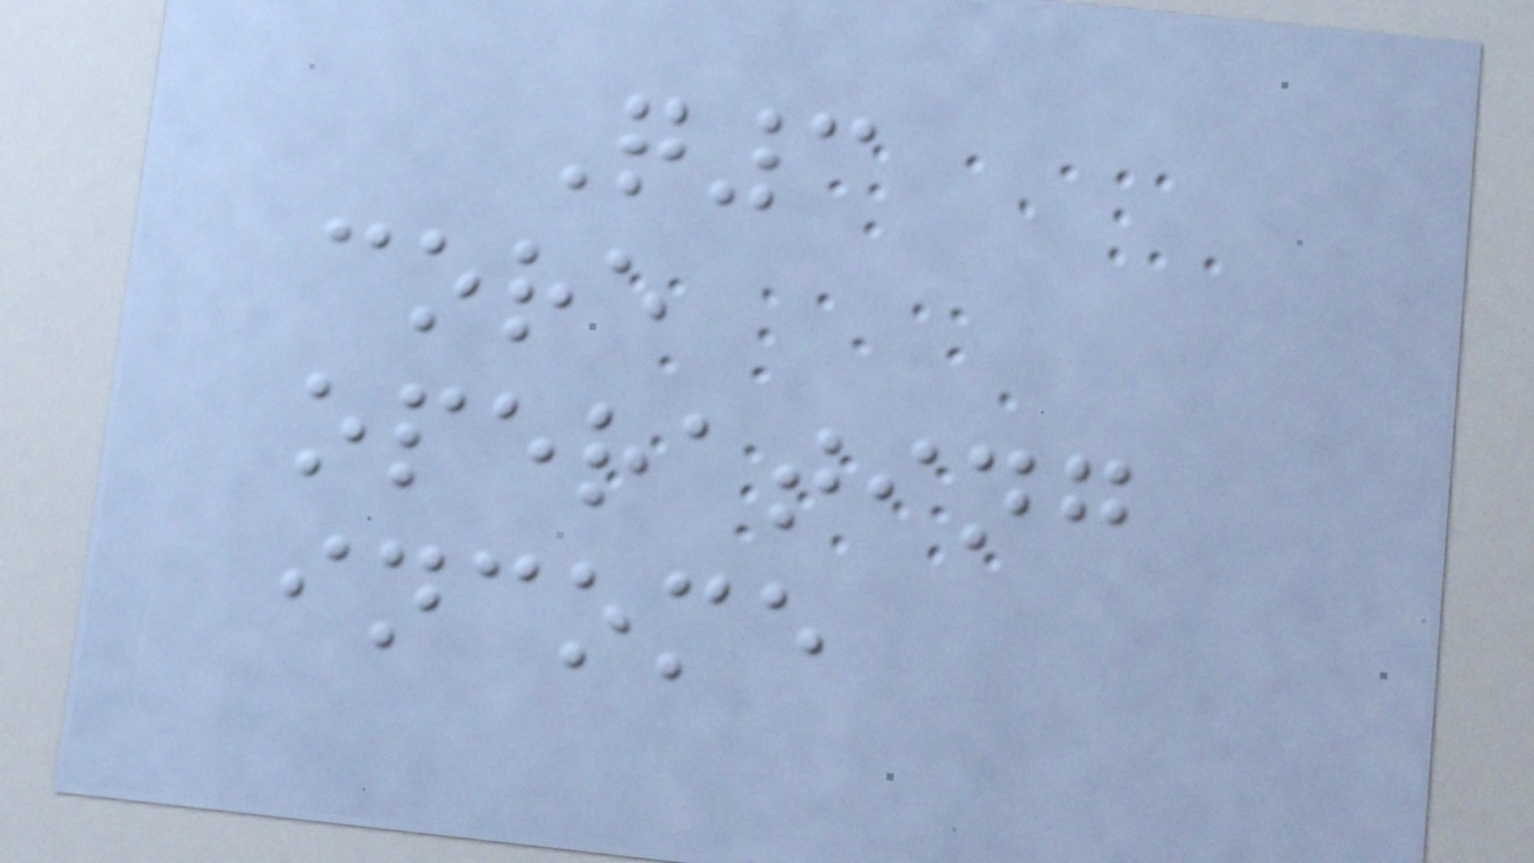Q3
core
operating
income
